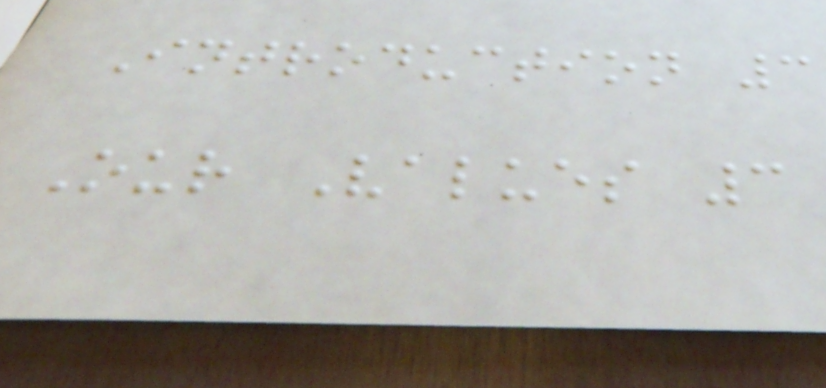Introduction 3
Our Values 3
